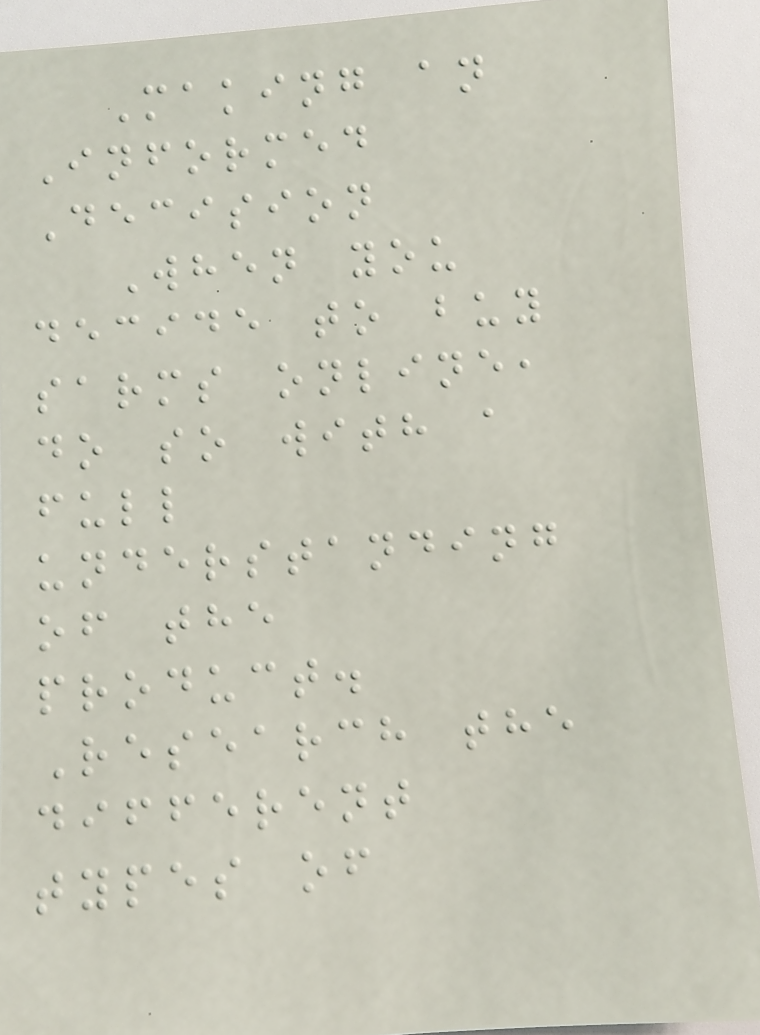Making an
Informed
Decision
When you
decide to buy
sarms online,
do so with a
full
understanding
of the
product.
Research the
different
types of
